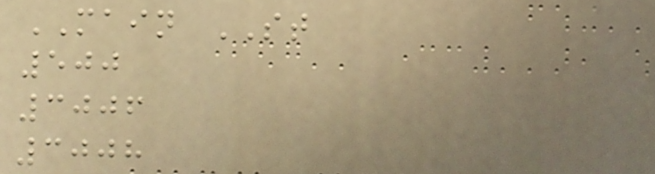MAIN ST
500
3006
3008
